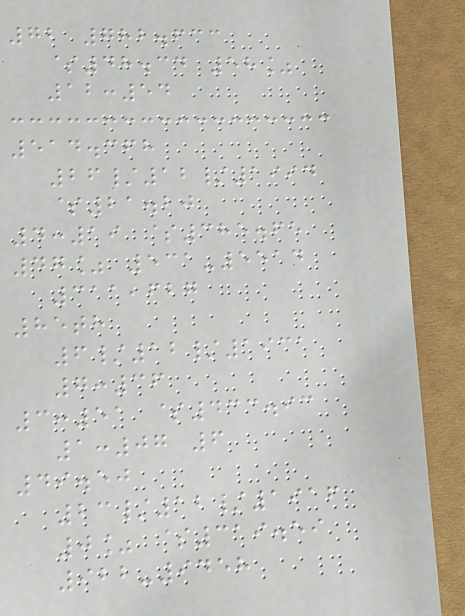72 782.633
$48.34 58%
12:54
514.368
26/12/1994
$21.20
4:19 $385.65
47% 531-5514
311,627
85th
6/12/1931
7:36
3:51 $433.93
1:07 6
49.50
23/12/1916
0% $319.59
922-9458
